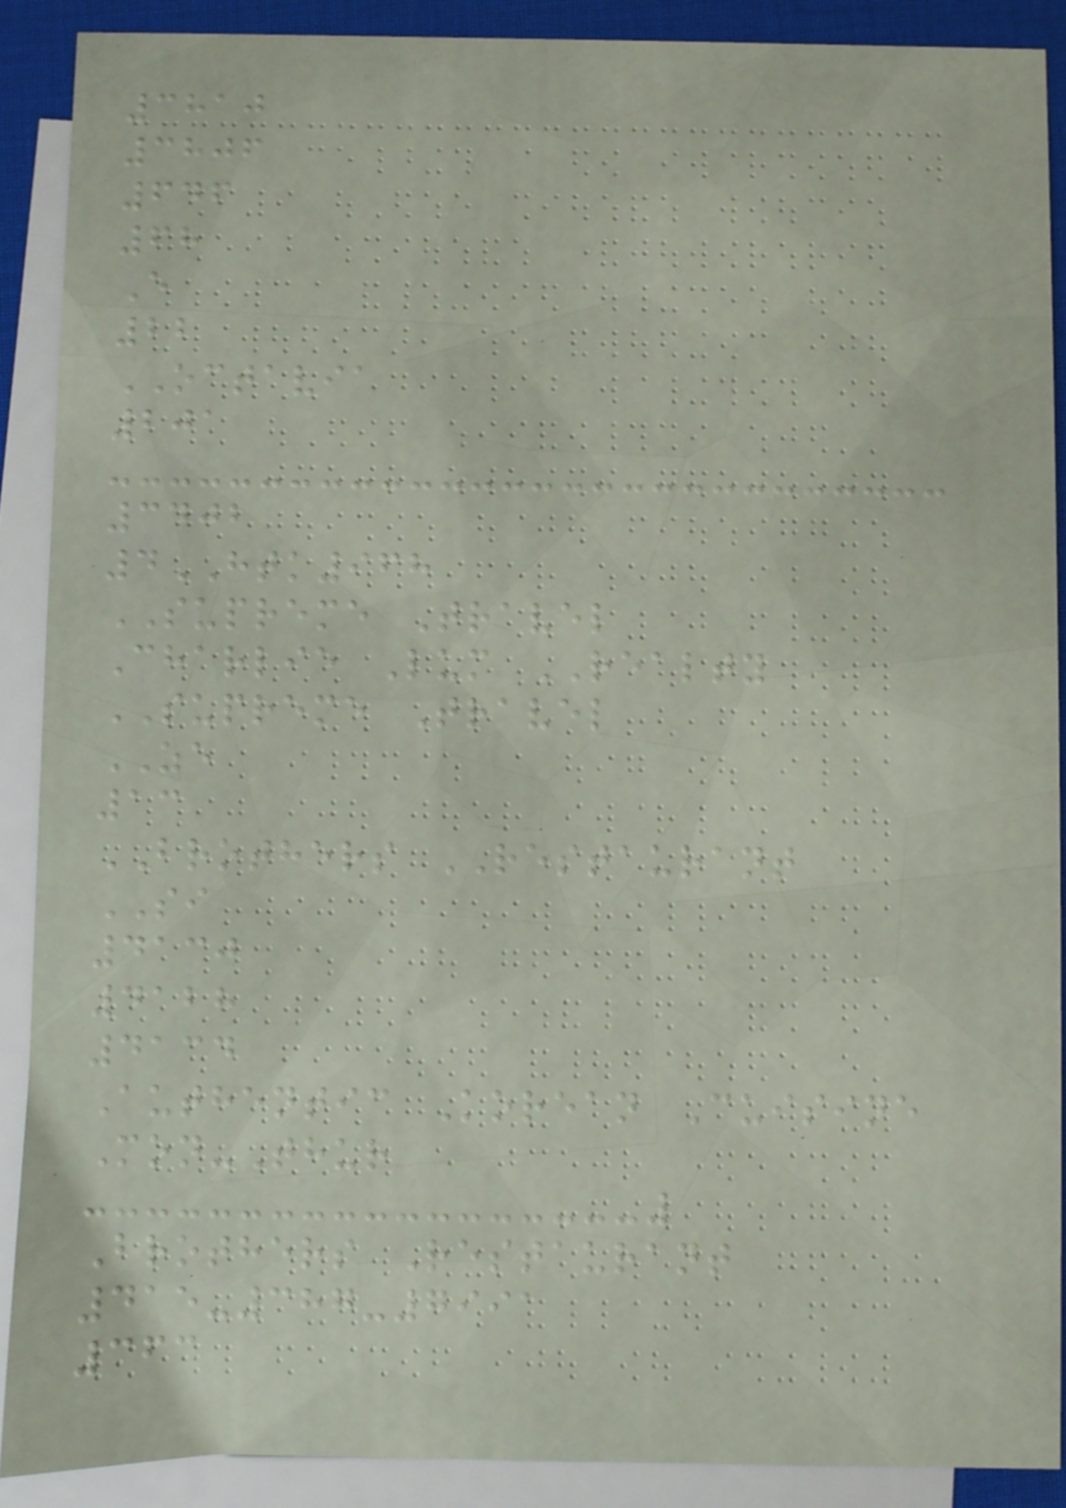3810
3806
646
68
E
22
OCTAVIA
201
3402
4HTK968
SUPREME Travel
Charlie Lum REALTY
SUPREME Travel
ZE
13
BROTHERS RESTAURANT
SI
4130
4128
4134
Authentic Korean Cuisine
Mon-Thur
Brothers Restaurant
415-387-7991
363
